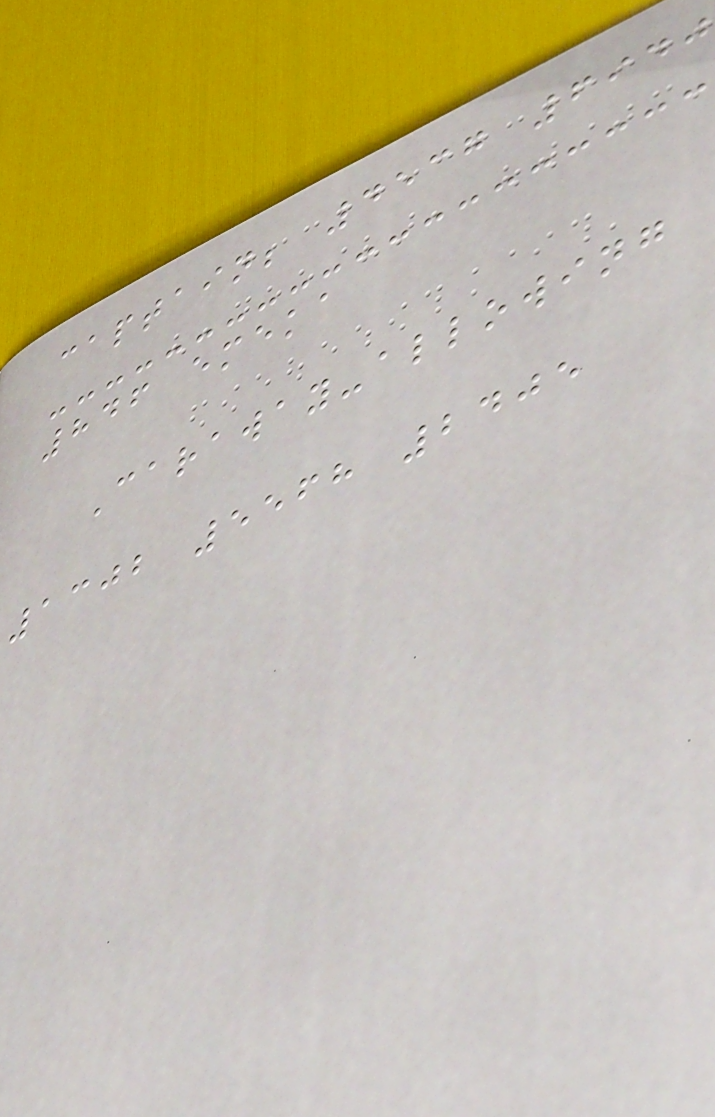captain; 4537 6940
846 emeka
Caraway-allowing
1302 5568 2405
